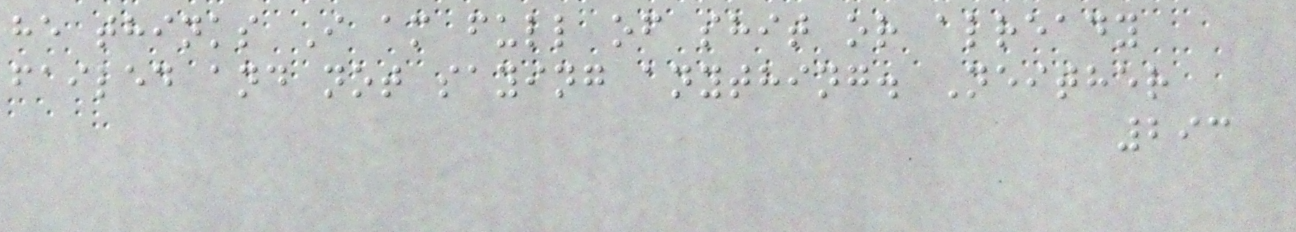he thinks I am full of shit or already
failed and not saying anything. Neither
293
